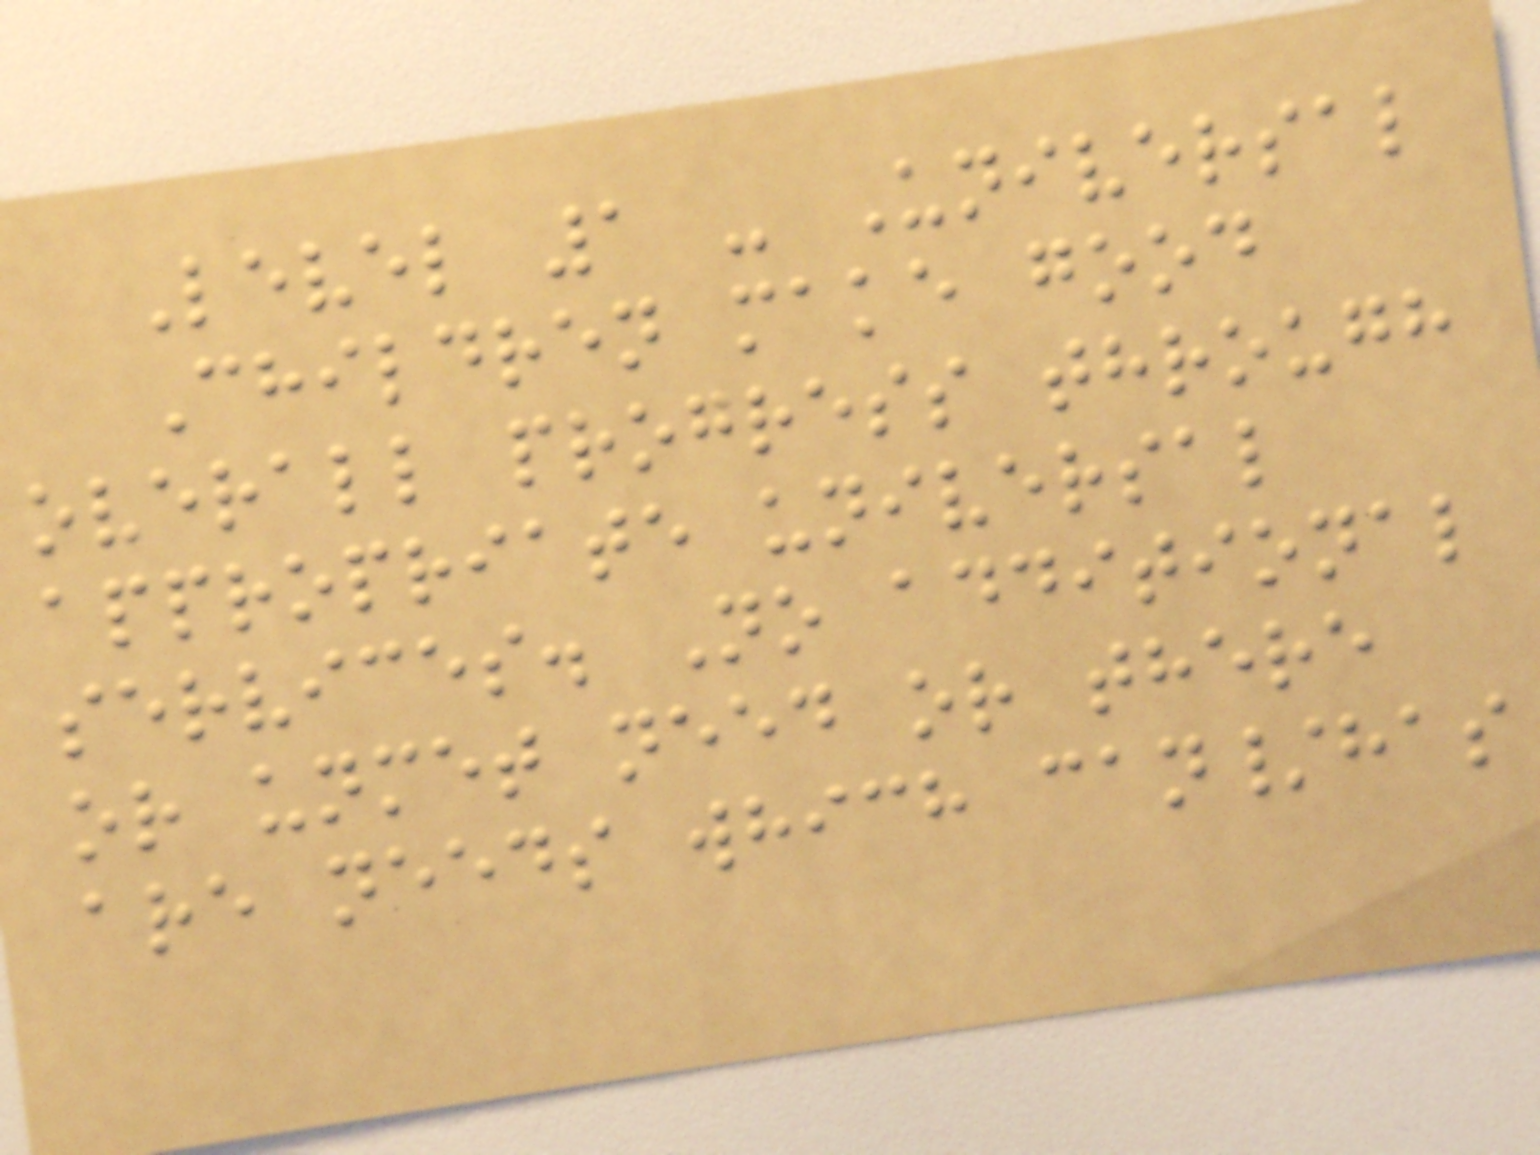Level 1 - Universal
Children make good
overall progress through
appropriate universal
services. No additional
or unmet need or there
are needs which can/has
